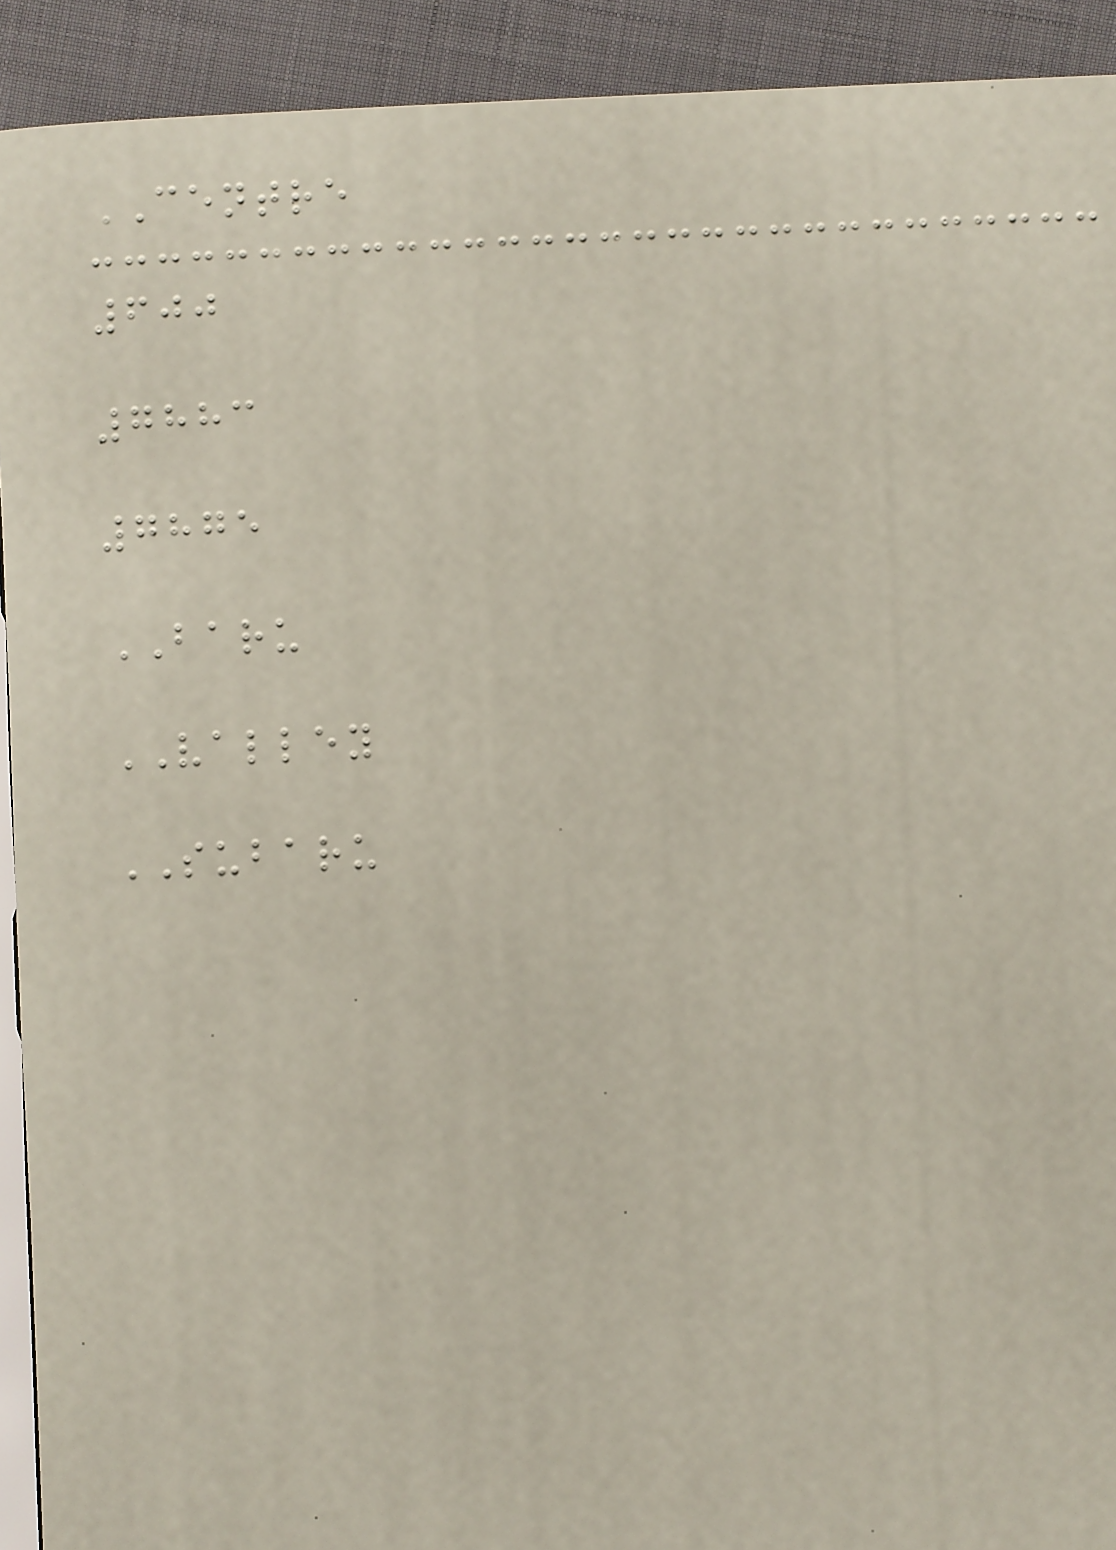CENTRE
600
7883
7875
BARU
VALLEY
SUBARU
